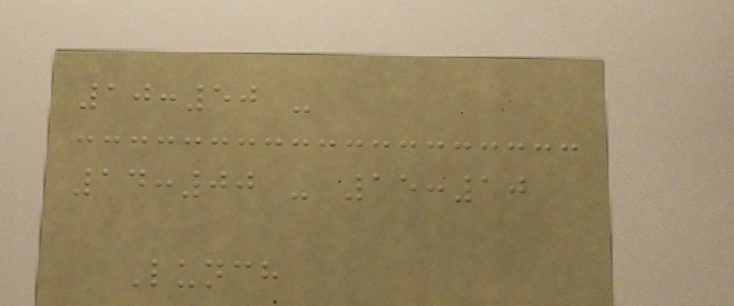10:50 -
14:00 - 15:10
Lunch
